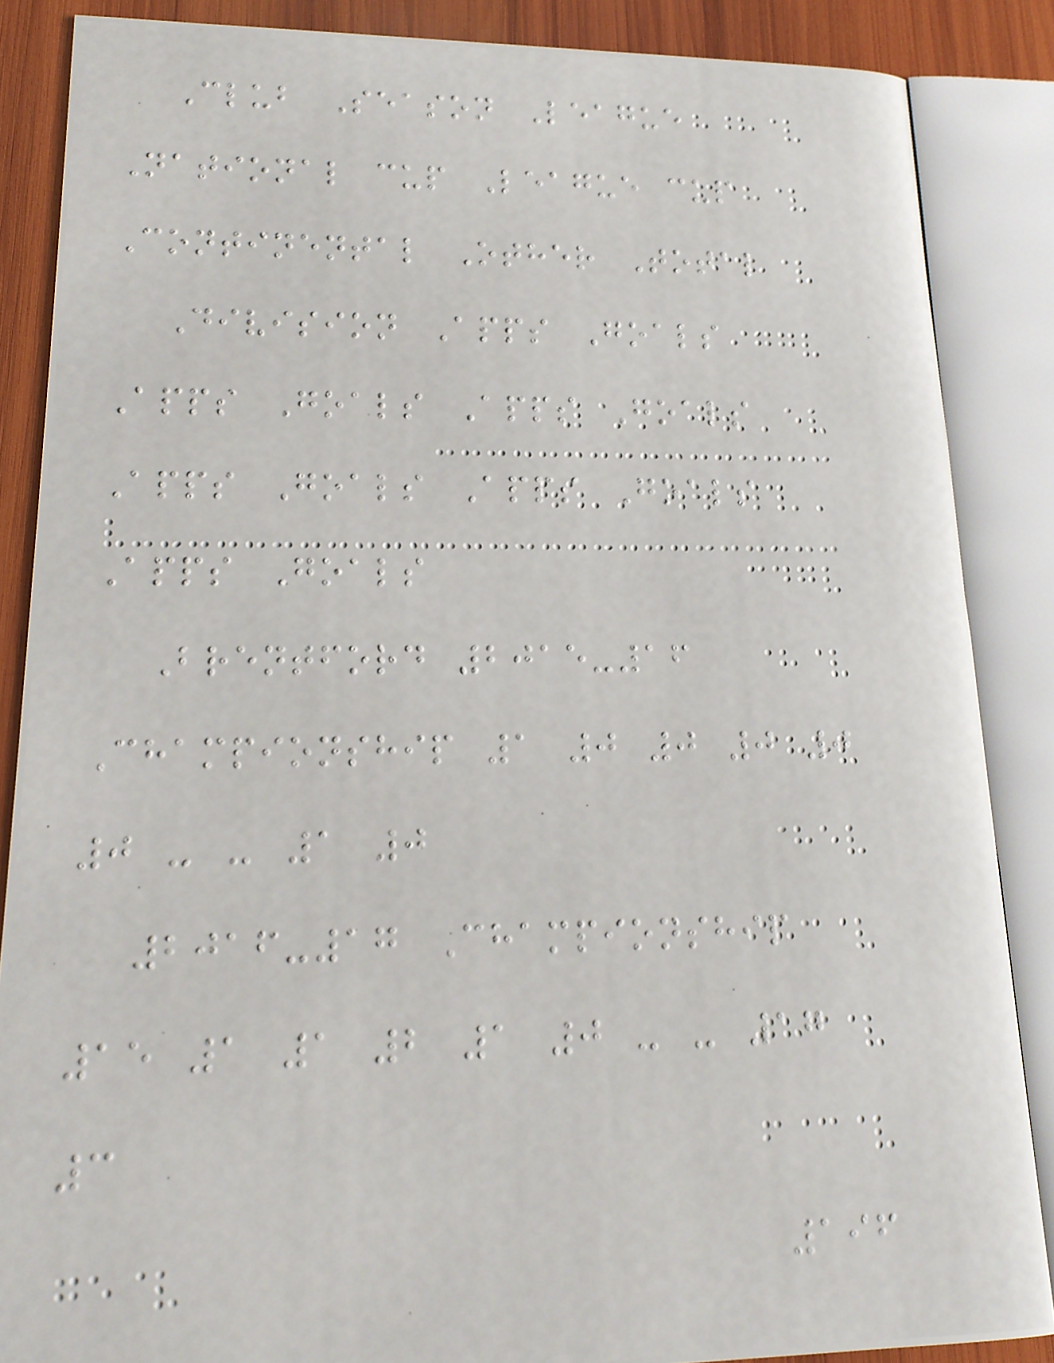Club Season League
National cup League cup
Continental Other Total
Division Apps Goals
Apps Goals Apps Goals
Apps Goals Apps Goals
Apps Goals
Brentford 2015-16
Championship 1 0 0 0 0
0 - - 1 0
2016-17 Championship
15 1 1 2 1 0 - - 17
3
196
